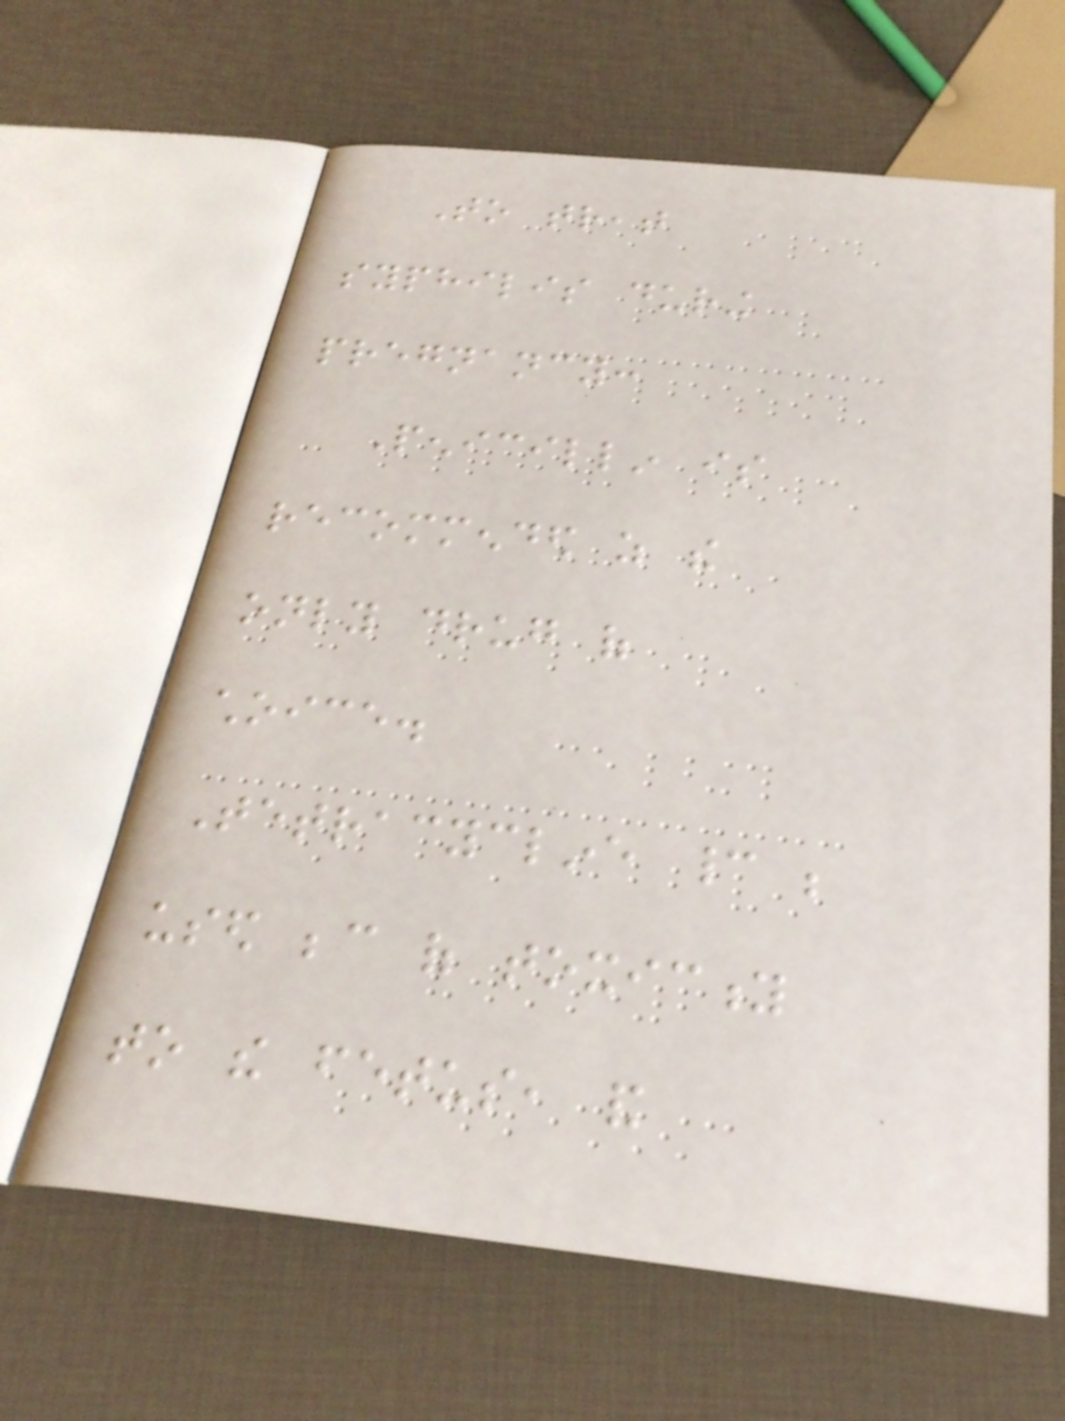To treat
syphilis during
pregnancy:
Penicillin is
recommended as the
only drug of
choice.
Tetracycline cannot be
used because of toxicity
to the fetus, and
